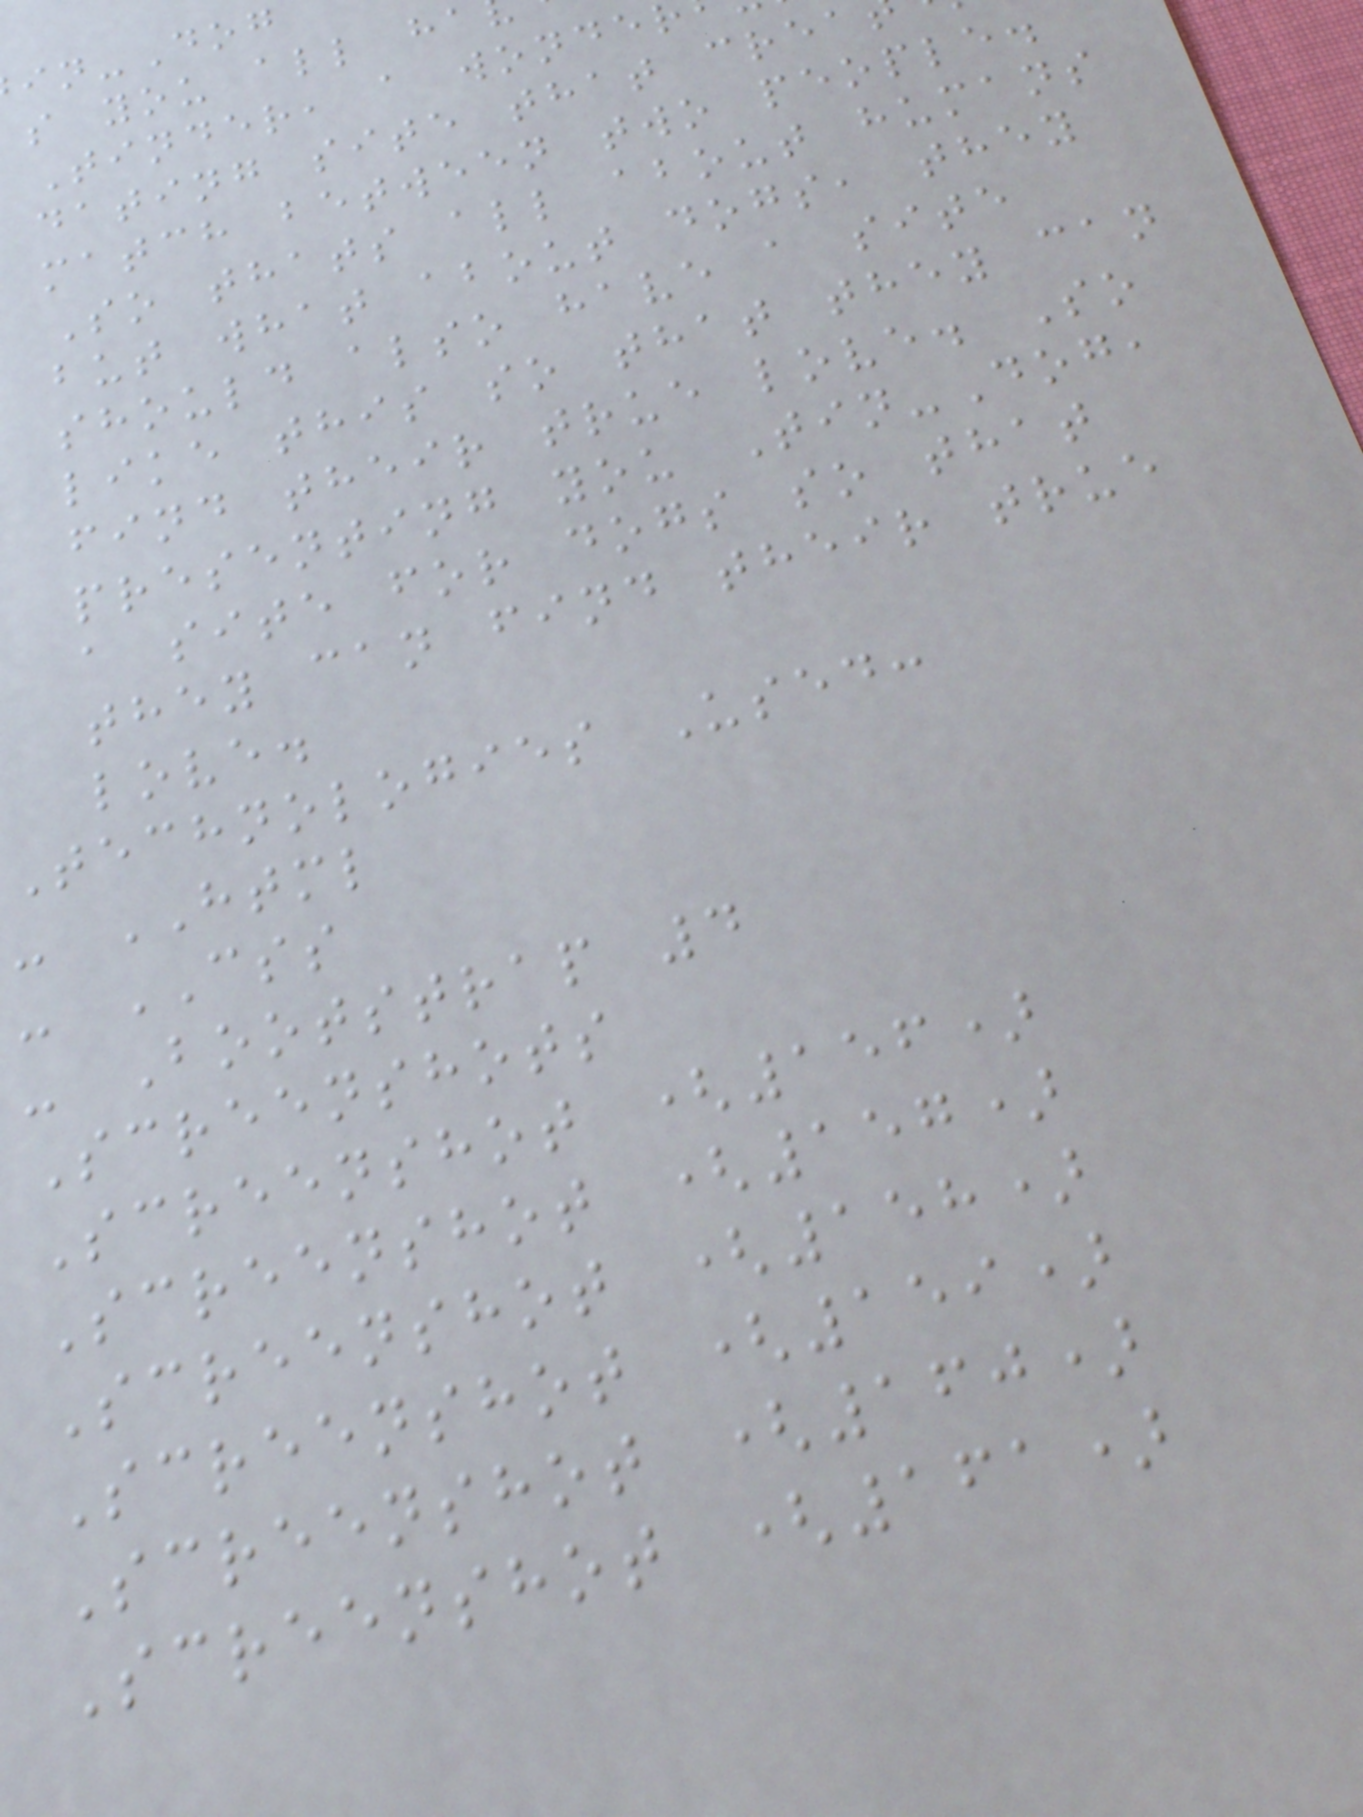in-Dog
s you all ha
Tinder, a wonde
dating site that crea
match between two people.
So thats all about humans
but what about dogs, they
should also have a site
like this so that they can
find their true love. So
presenting you Tin-Dog,
a site for dogs so that
they can find their true
love.
Technologies Used:
- HTML
- CSS
- Bootstrap 4
Screenshots
Screenshot (156)
Screenshot (157)
Screenshot (158)
Screenshot (159)
Screenshot (160)
Screenshot (161)
